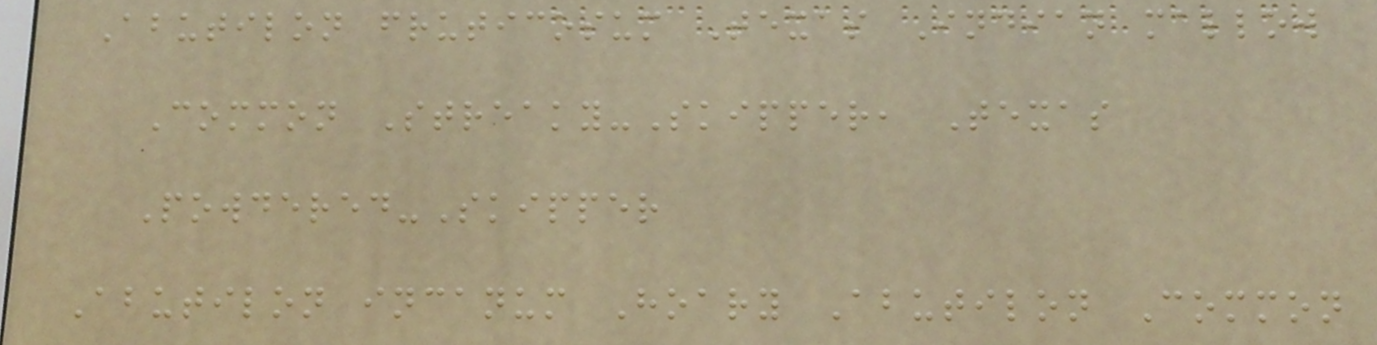Abutilon fruticosum Texas Indian mallow
Common Streaky-Skipper, Texas
Powdered-Skipper
Abutilon incanum Hoary Abutilon Common
